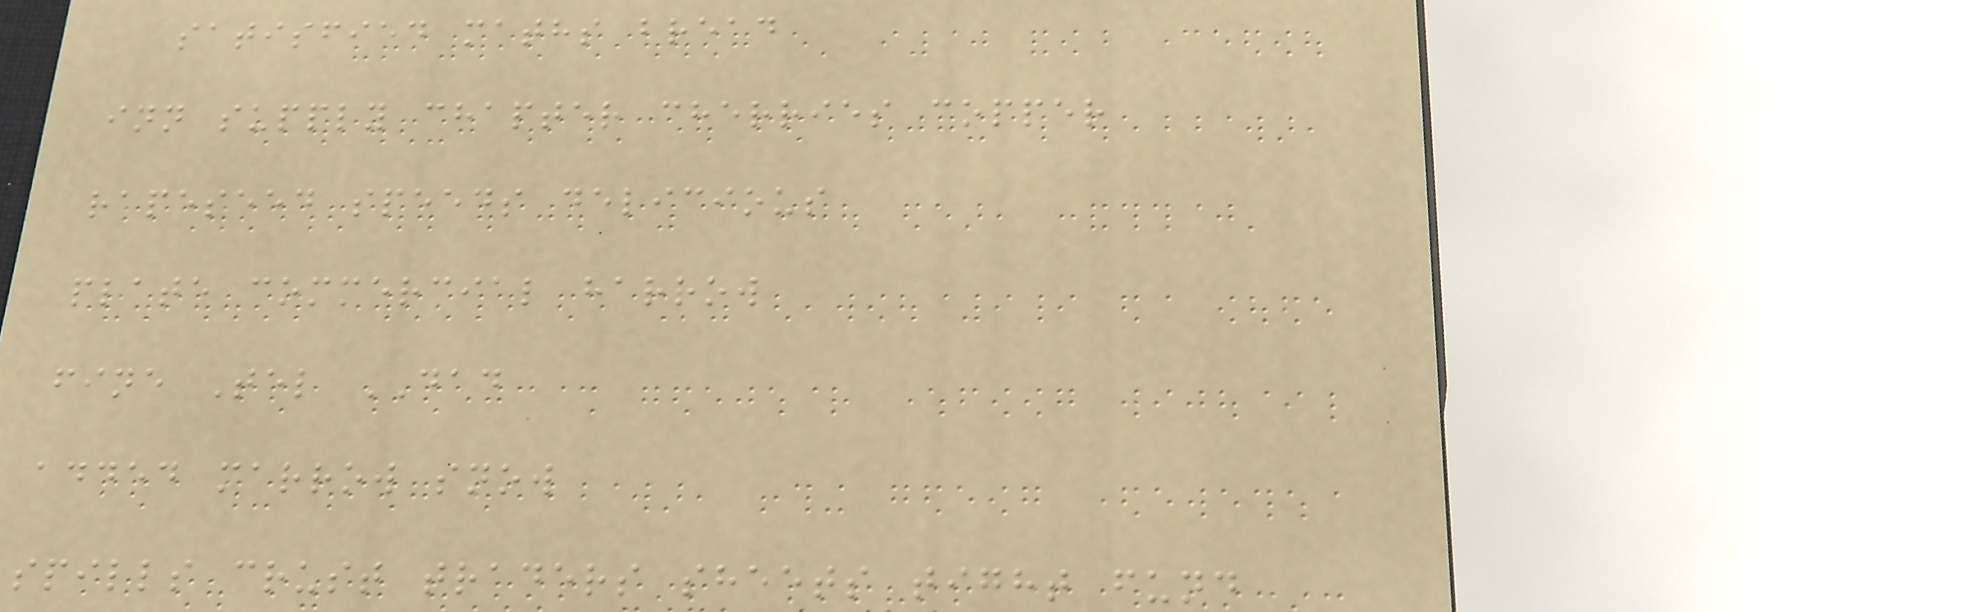satisfied maths bread
inn supply chapter cherries copper
rapeseed speeds delicious
plate commercial harrow
fine Tel DAD
added marrow snow
spills crust traders sheets tight fund
